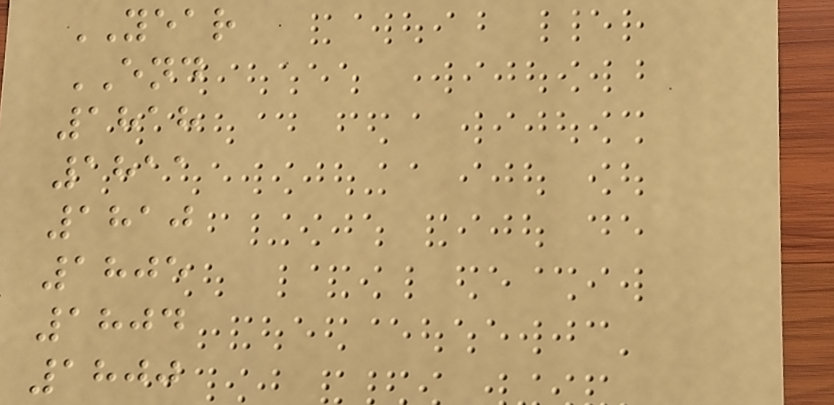YEAR
END
1818
1811
1810
1805
1804
1800
